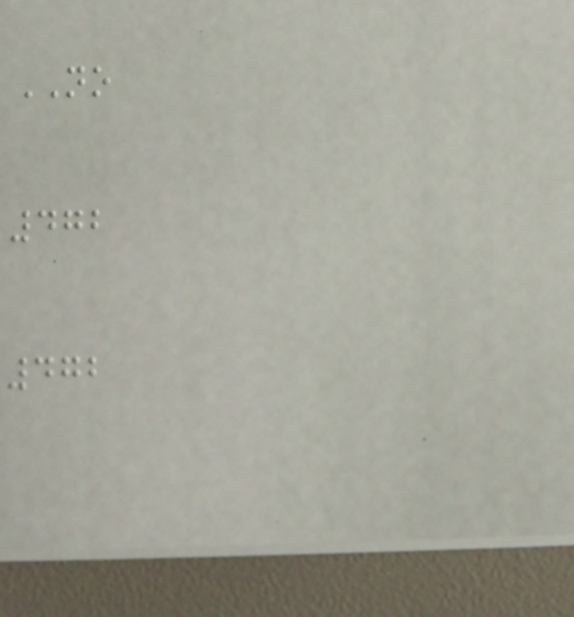NO
472
472
